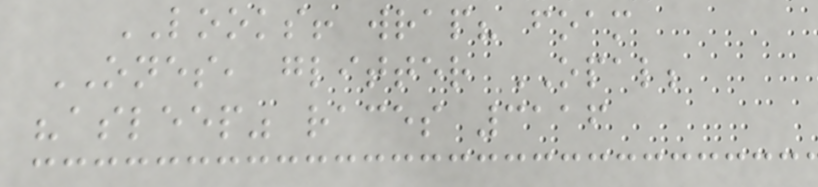LOOKS! wrap? foam
ONES, glitter OPAL;
"asleep" races 3116
